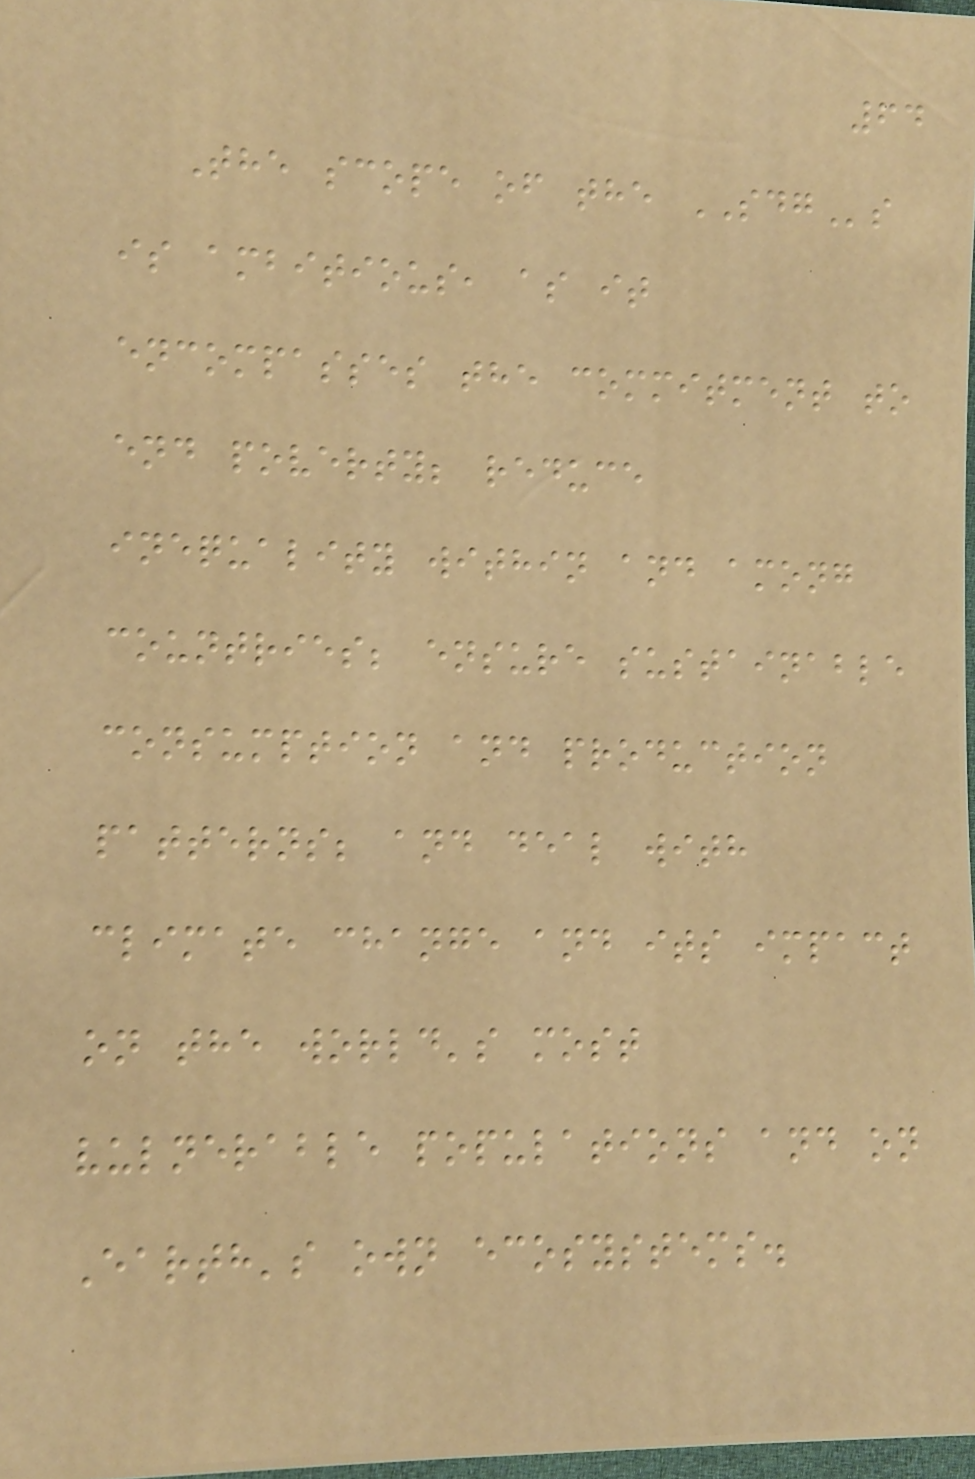64
The scope of the SDGs
is ambitious, as it
encompasses the commitment to
end poverty; reduce
inequality within and among
countries; ensure sustainable
consumption and production
patterns; and deal with
climate change and its impact
on the world's most
vulnerable populations and on
Earth's own ecosystems.
